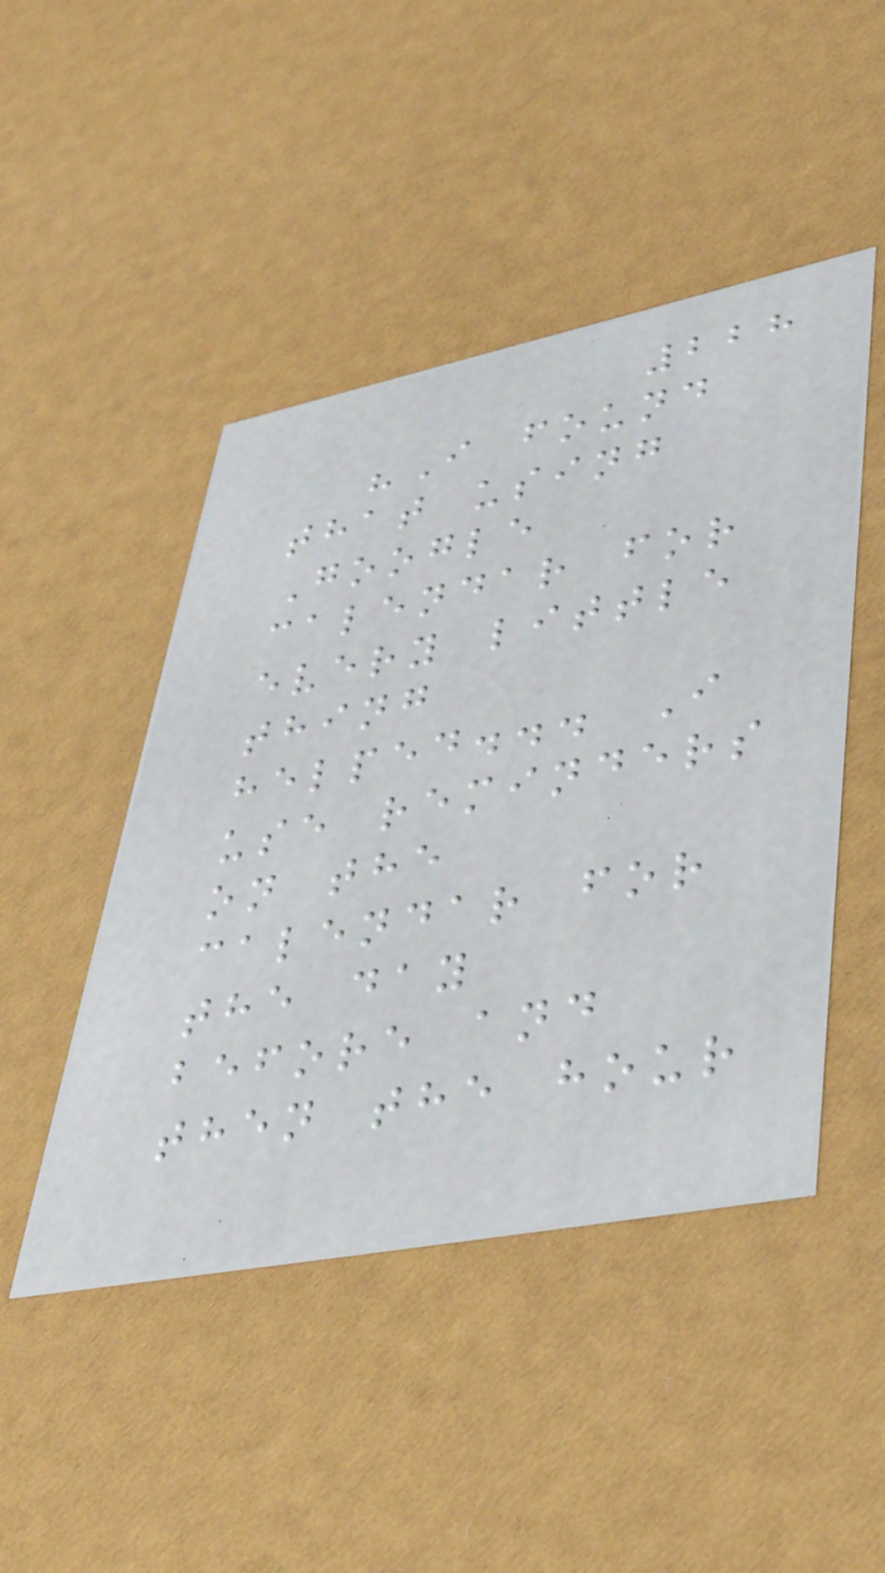228
"I found
that using
Google
calendar for
every little
thing
helped... I
use reminders
on the
calendar for
the day
before and
then the hour
